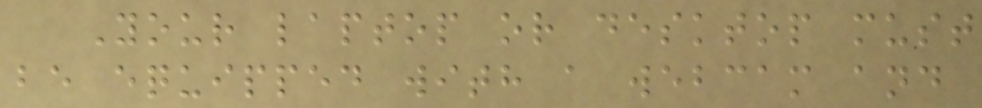Your laptop or desktop must
be equipped with a webcam and
